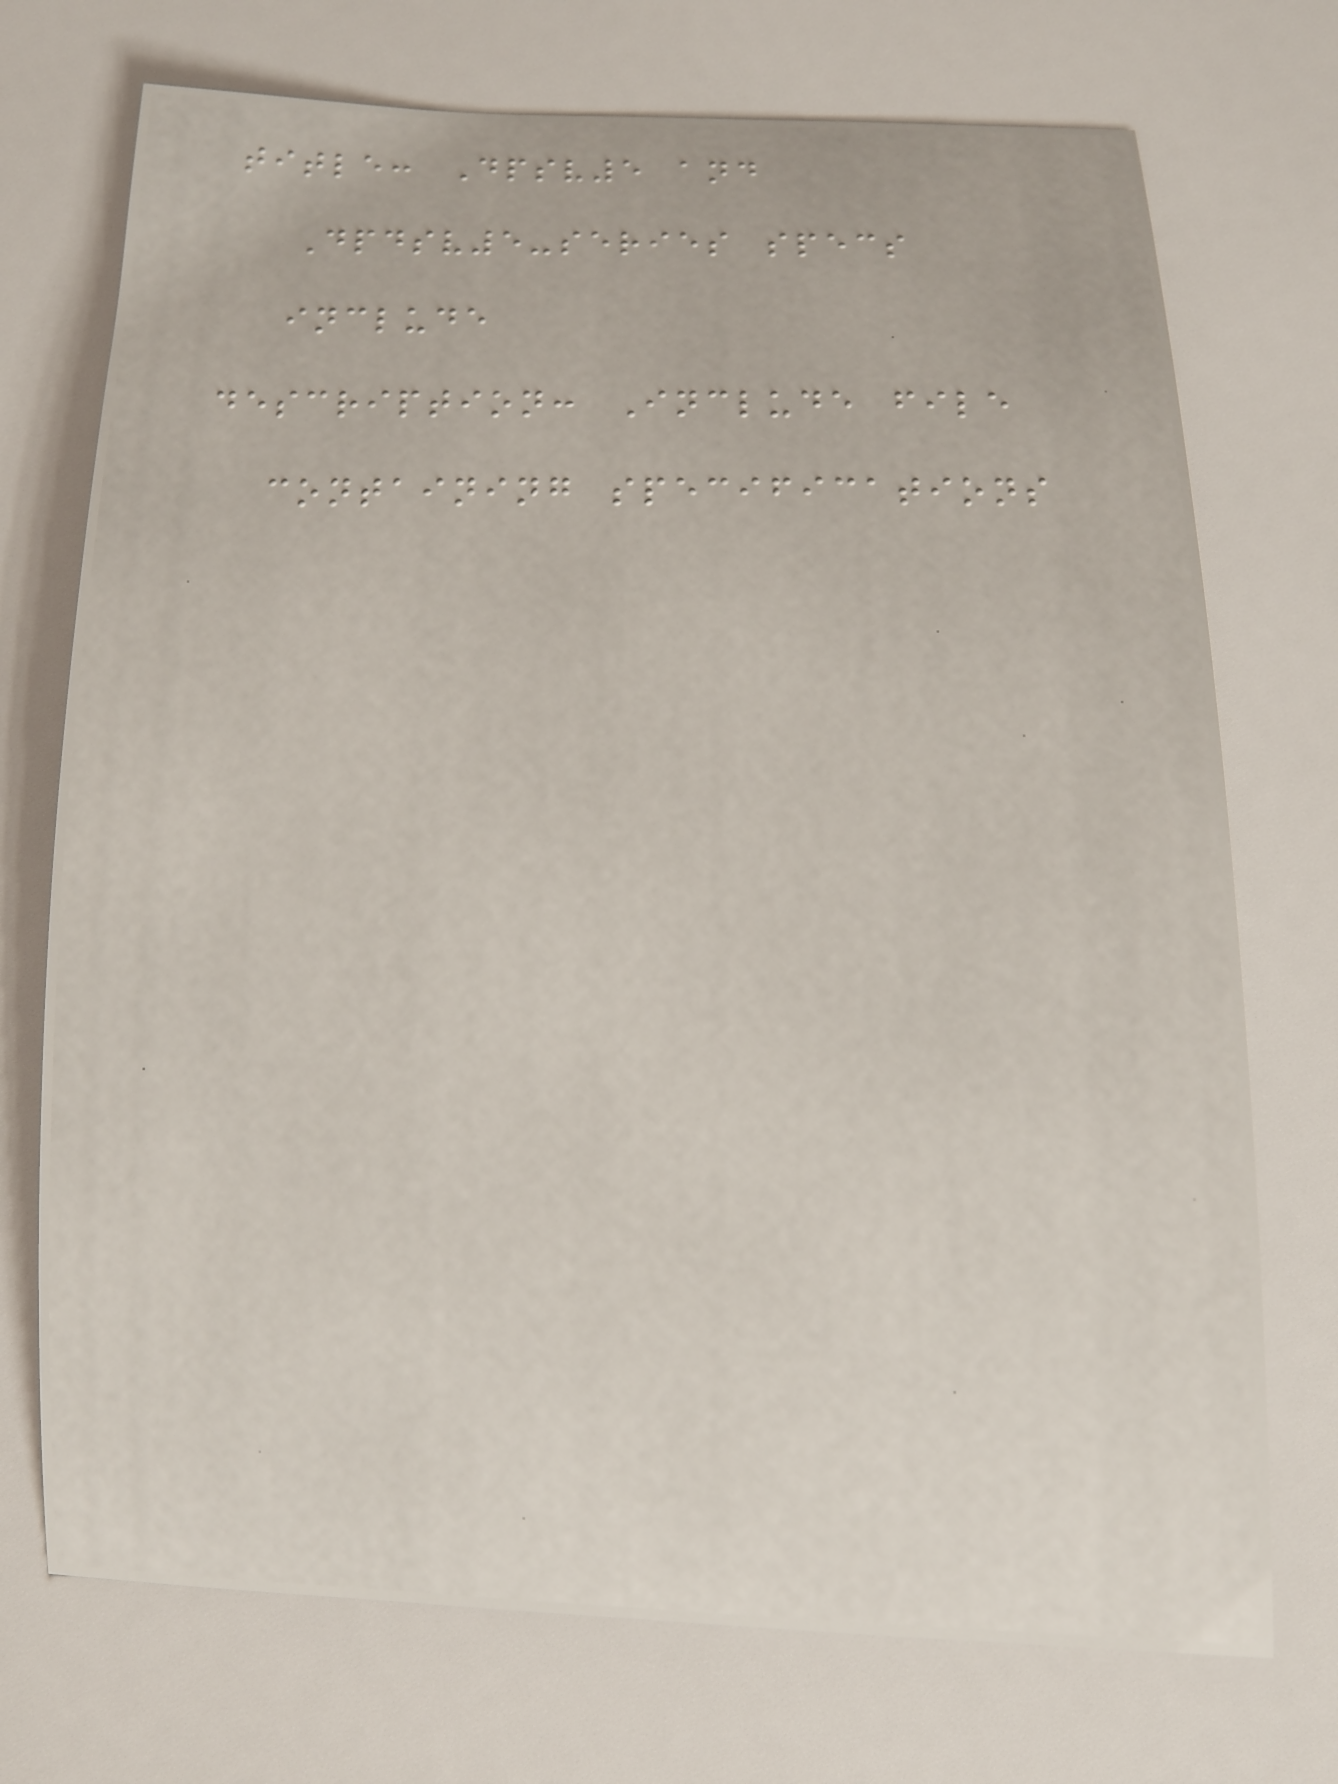title: Dpsv5 and
Dpdsv5-series specs
include
description: Include file
containing specifications
